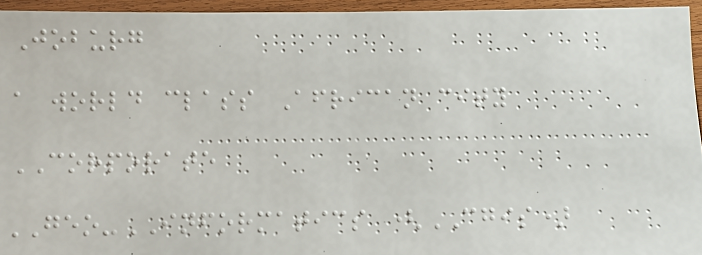Joburg
a world class African city
CORPORATE
GEO-INFORMATICS (CGIS)
